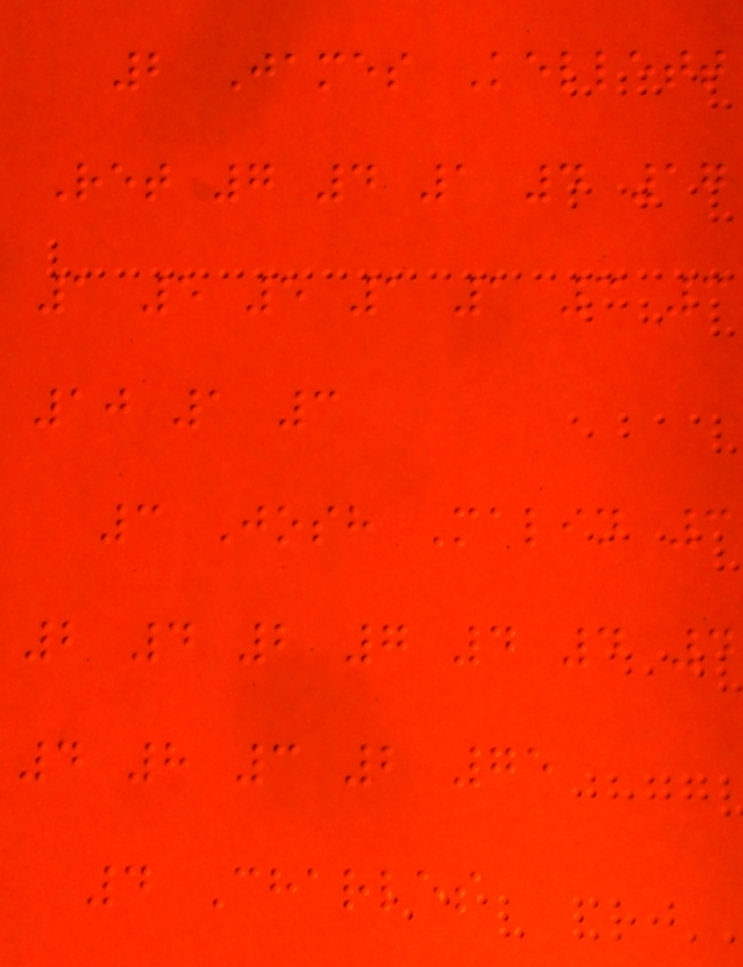2 James Kellett
Ret 7 4 1 4 17
1 5 5 1 1 3 3
10 1 3
3 Josh Malin 3
2 4 2 7 4 4 4
4 8 3 2 75
4 Charles
